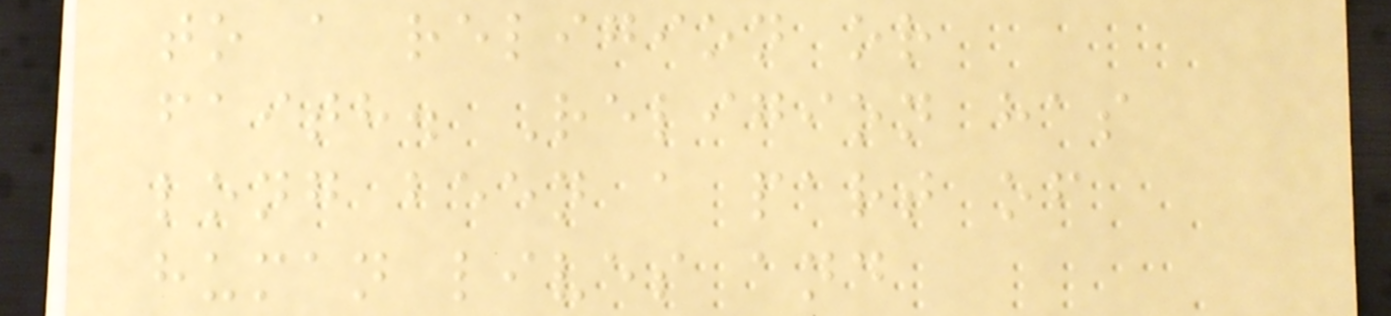to a religion or
faith. Religion has
long been a part of
human lives and
